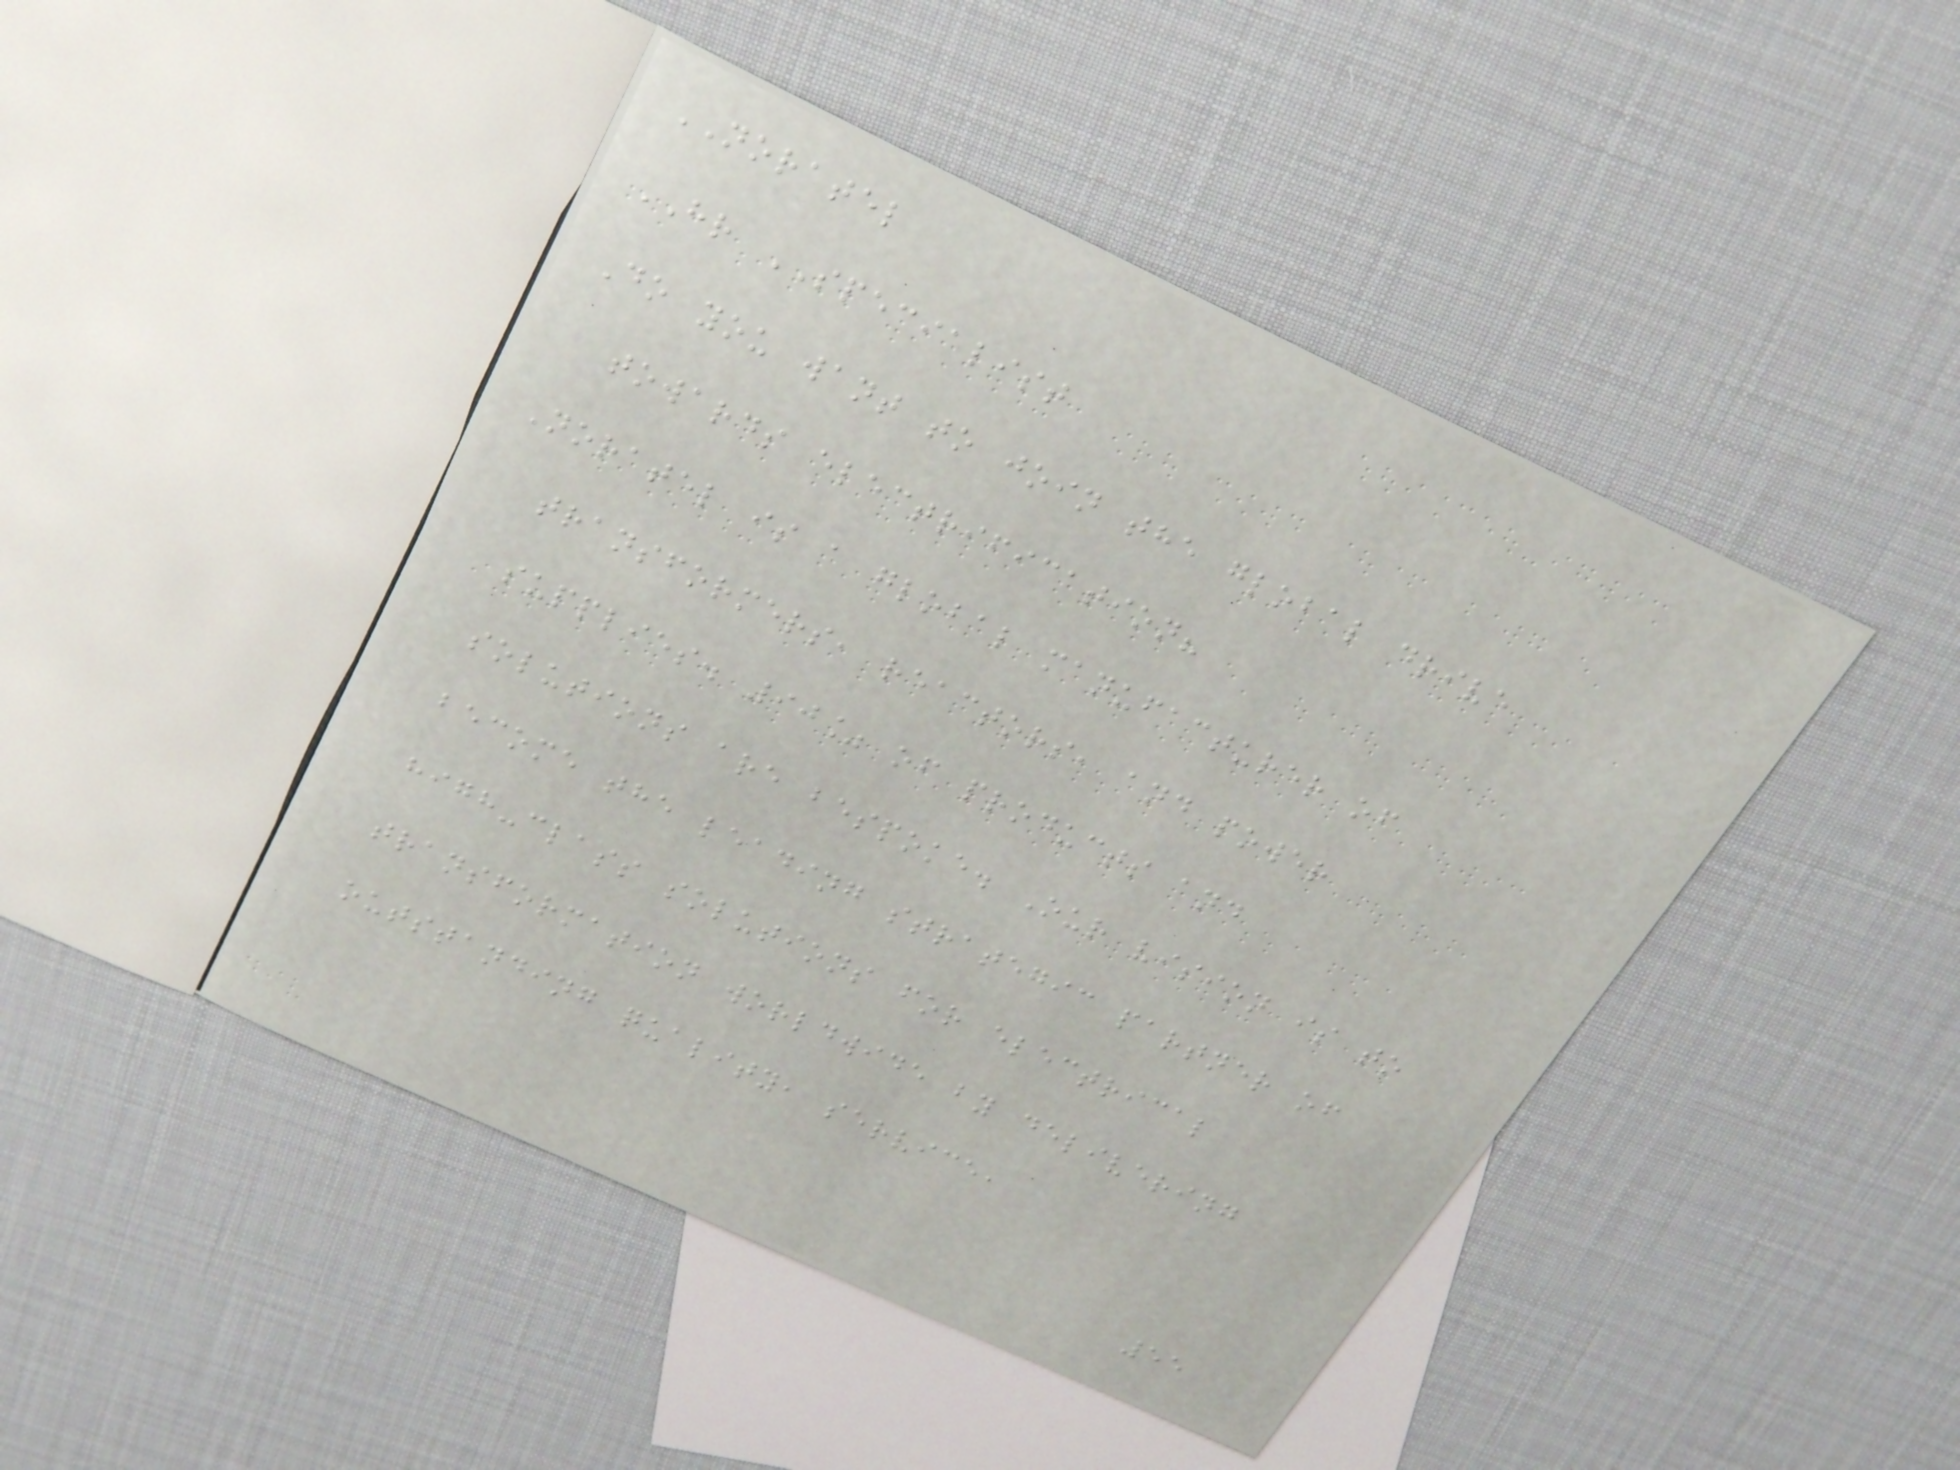NORATEL
HR SPECIALIST
Do you want to join the global drive
towards electrification?
Noratel is a global manufacturer of
transformers, reactors, and power
supplies. 90% of products and
solutions are bespoke. Our vision is to
become the leading strategic partner of
high-class solutions for electrical
transformation worldwide by delivering
outstanding quality, service,
55
